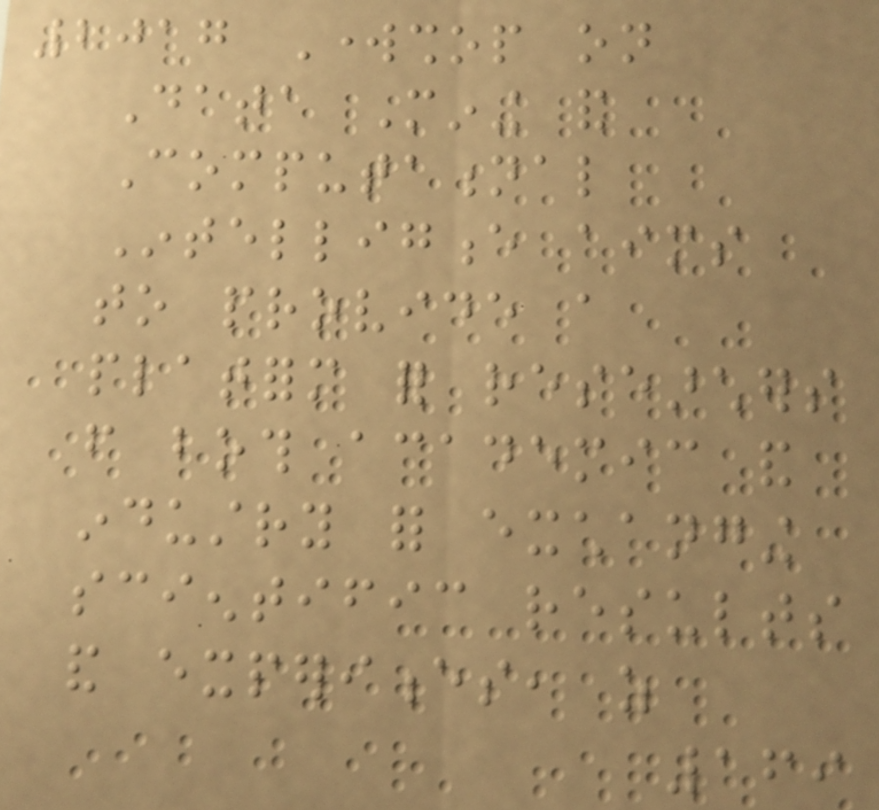2017 Workshop on
Data Mining and
Computational
Intelligence aims
to provide a
platform for researchers
from both academic and
industry for exchanging
scientific results
and experiences, as
169
